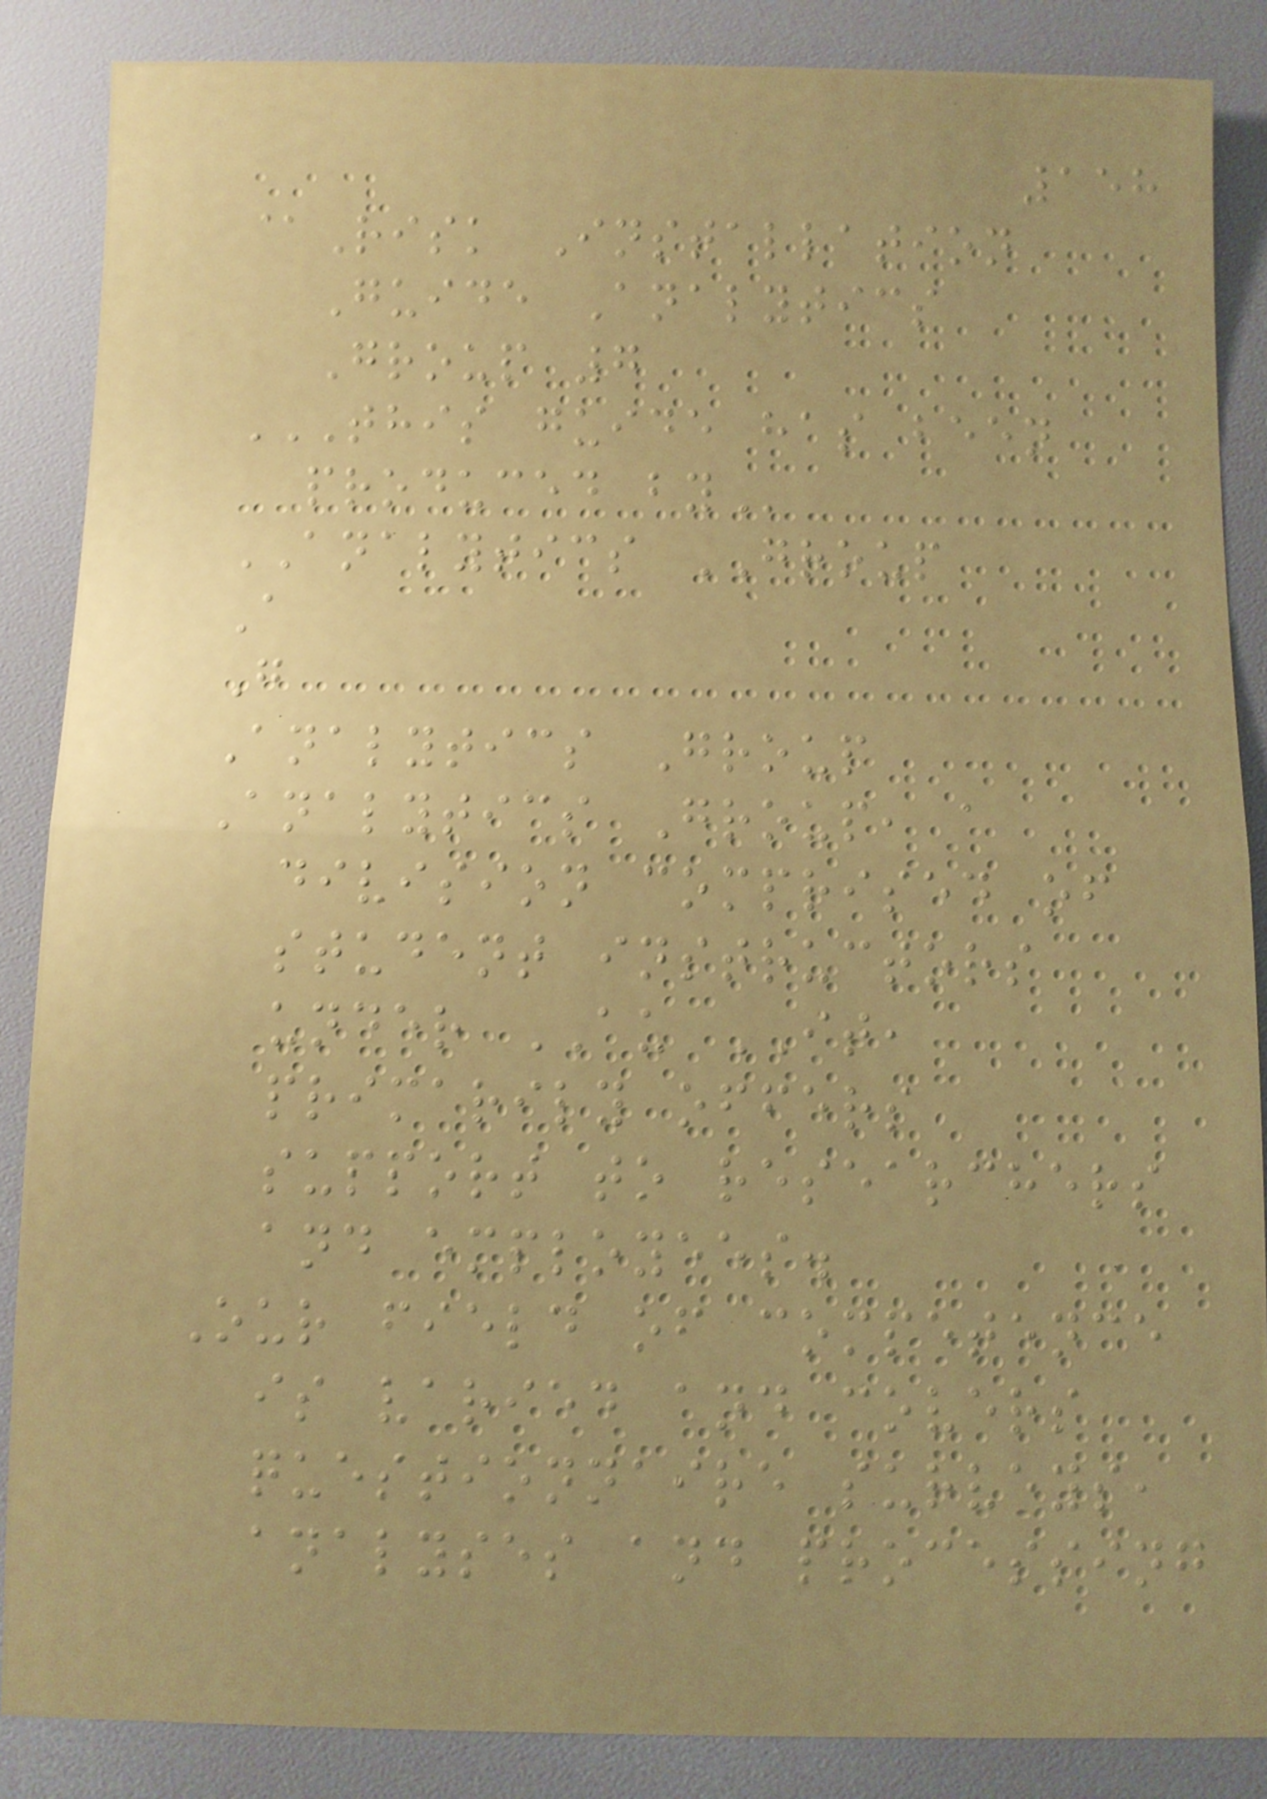158
@Risk Installation
Guide Analytics
Group 7
THIS GUIDE HAS BEEN
PRODUCED BY
ANALYTICS GROUP
A
G
Analytics Group
Analytics Group, a
division comprised of
student instructors
under AU IT,
primarily offers
support to researchers
and employees.
Our field of competence
is varied and covers
questionnaire surveys,
analyses and processing
